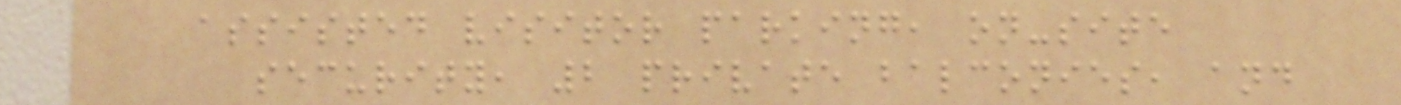assisted visitor parking, on-site
security, 2 private balconies, and
